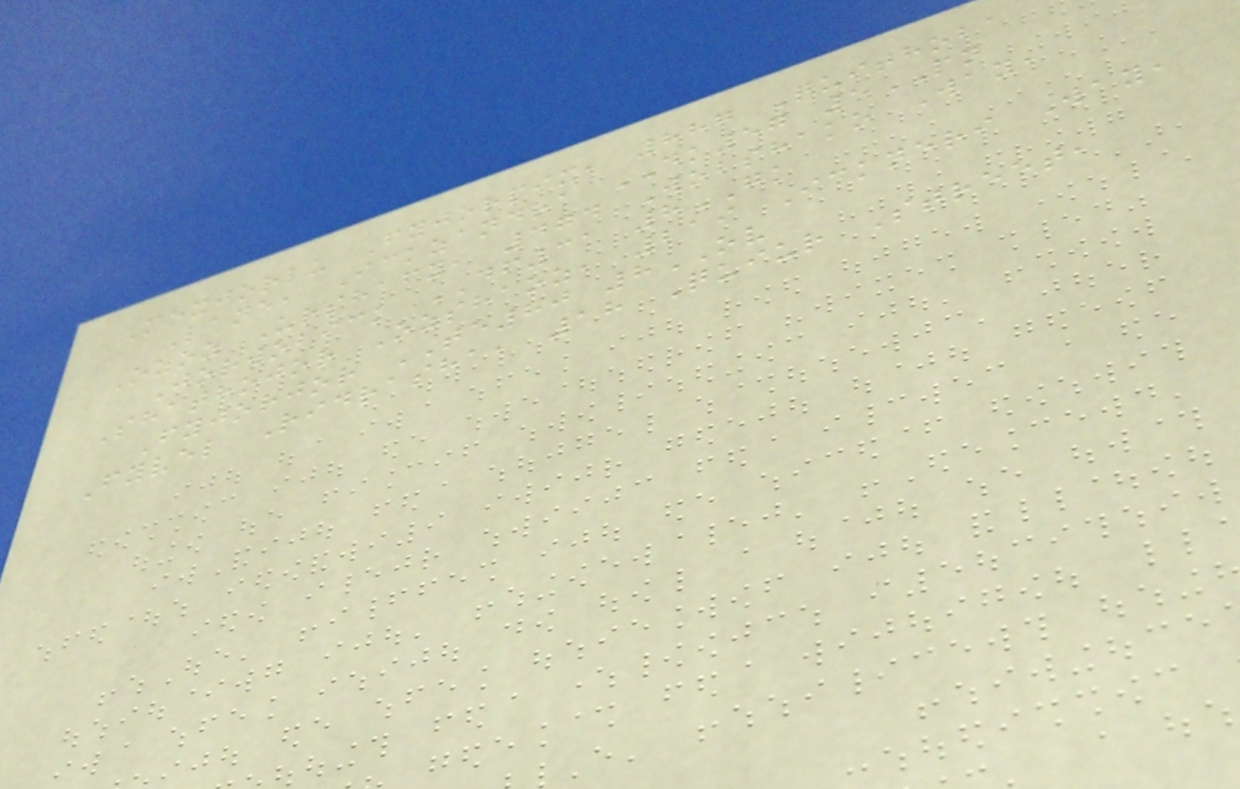Mexjorlu Fyjorpix, 887 Quithoba
Lane, Ickzandra DK57 5PN
Ozoz Urshafy, 474 Wobshako Way,
Jorwobick DF31 8GK
Shathojor Ozshaoz, 219 Ickneri Way,
Fyjorjor TE80 8OV
Fyvel Ridrasha, 18 Quiur Street,
